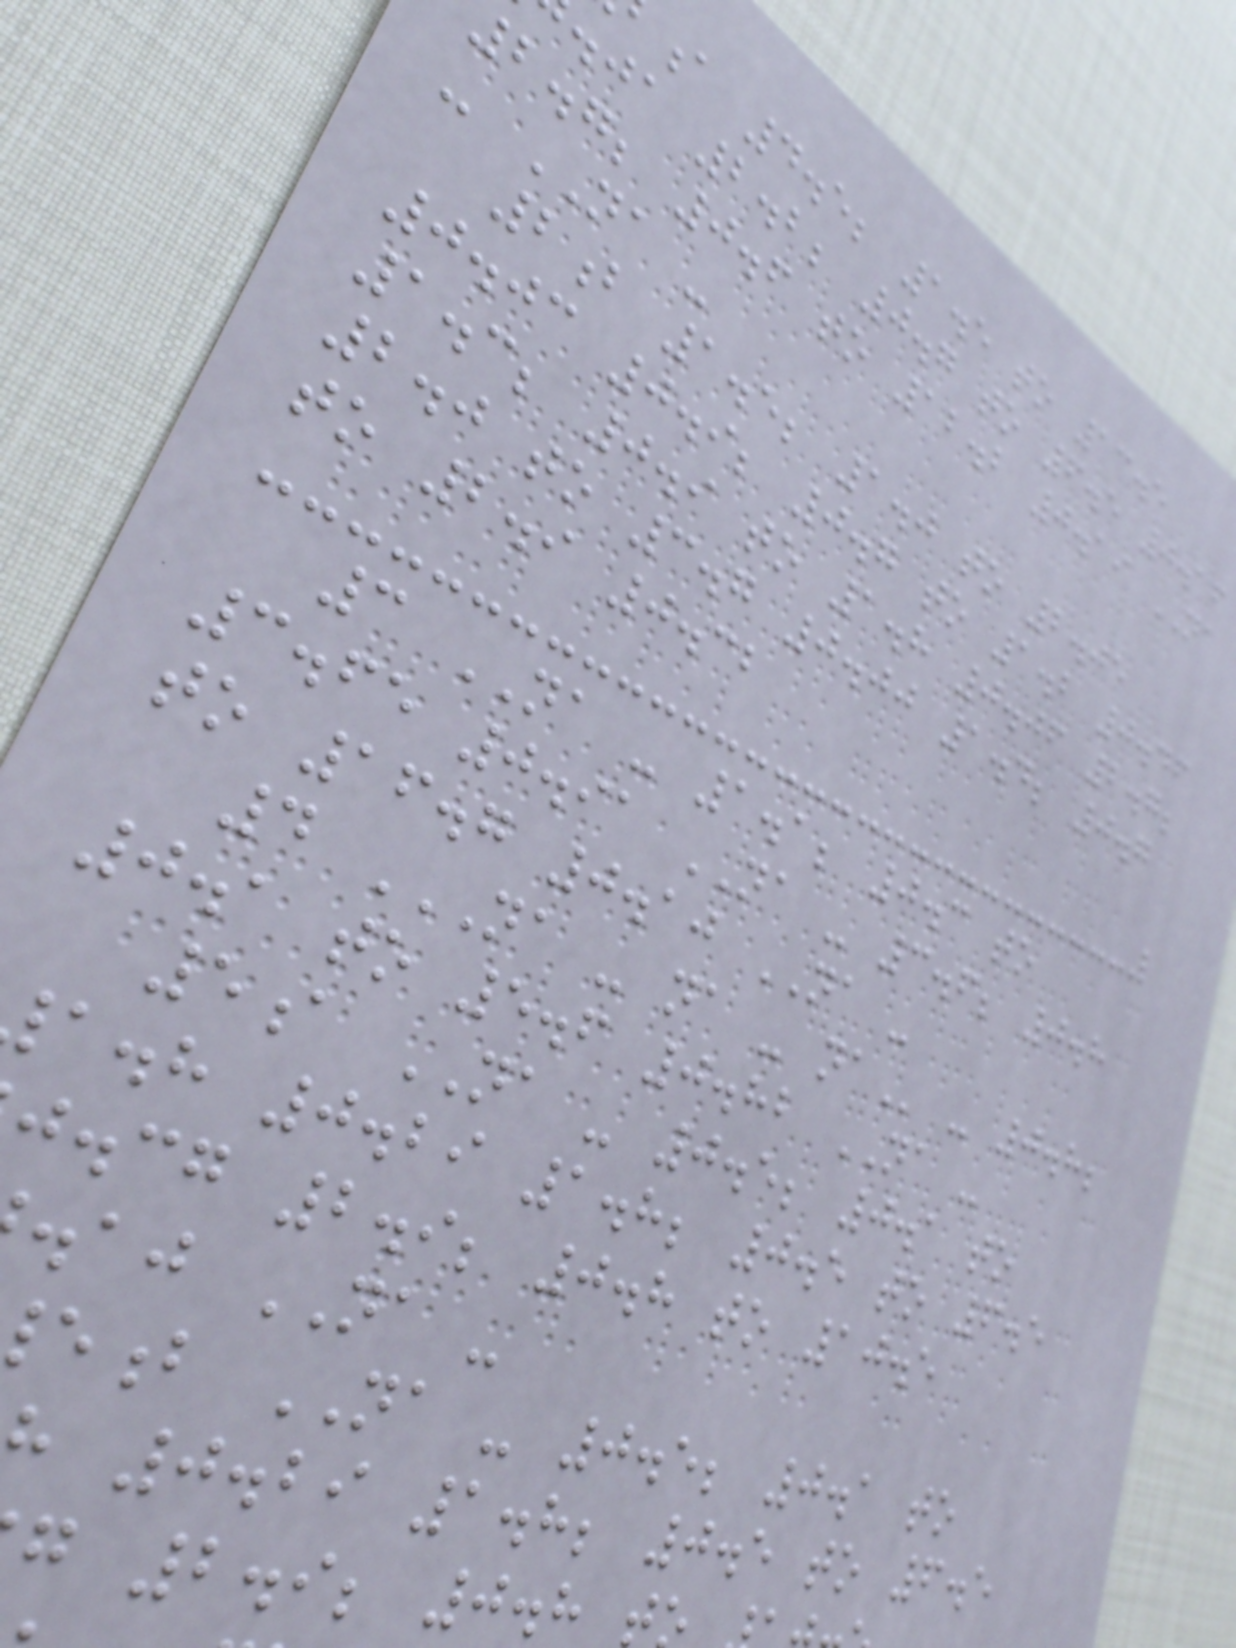a 4.5; 1.5 to 13.5
.ja 2.2; 0.7 to 6.5 0.16
2.7; 0.6 to 12.2 0.19 NA
- NA -
2b 1.5; 1.0 to 2.05
0.03 0.9; 0.7 to 1.2 0.46
1.3; 0.9 to 1.8 0.06 2.7;
2.0 to 3.7 0.00 1.4; 0.7
to 2.9 0.32
3 NA - 1.1; 0.3 to
3.65 0.91 NA - 3.6; 0.8
to 16.7 0.10 NA -
4 NA - NA - NA - 0.8;
0.1 to 5.6 0.82 NA -
5a NA - 0.5; 0.1 to
a.h 0.29 1.8; 0.5 to 6.5
j.cg 2.9; 0.8 to 10.5
.aj NA -
b NA - 0.5; 0.1 to
0.29 1.8; 0.5 to 6.5
g 2.9; 0.8 t
